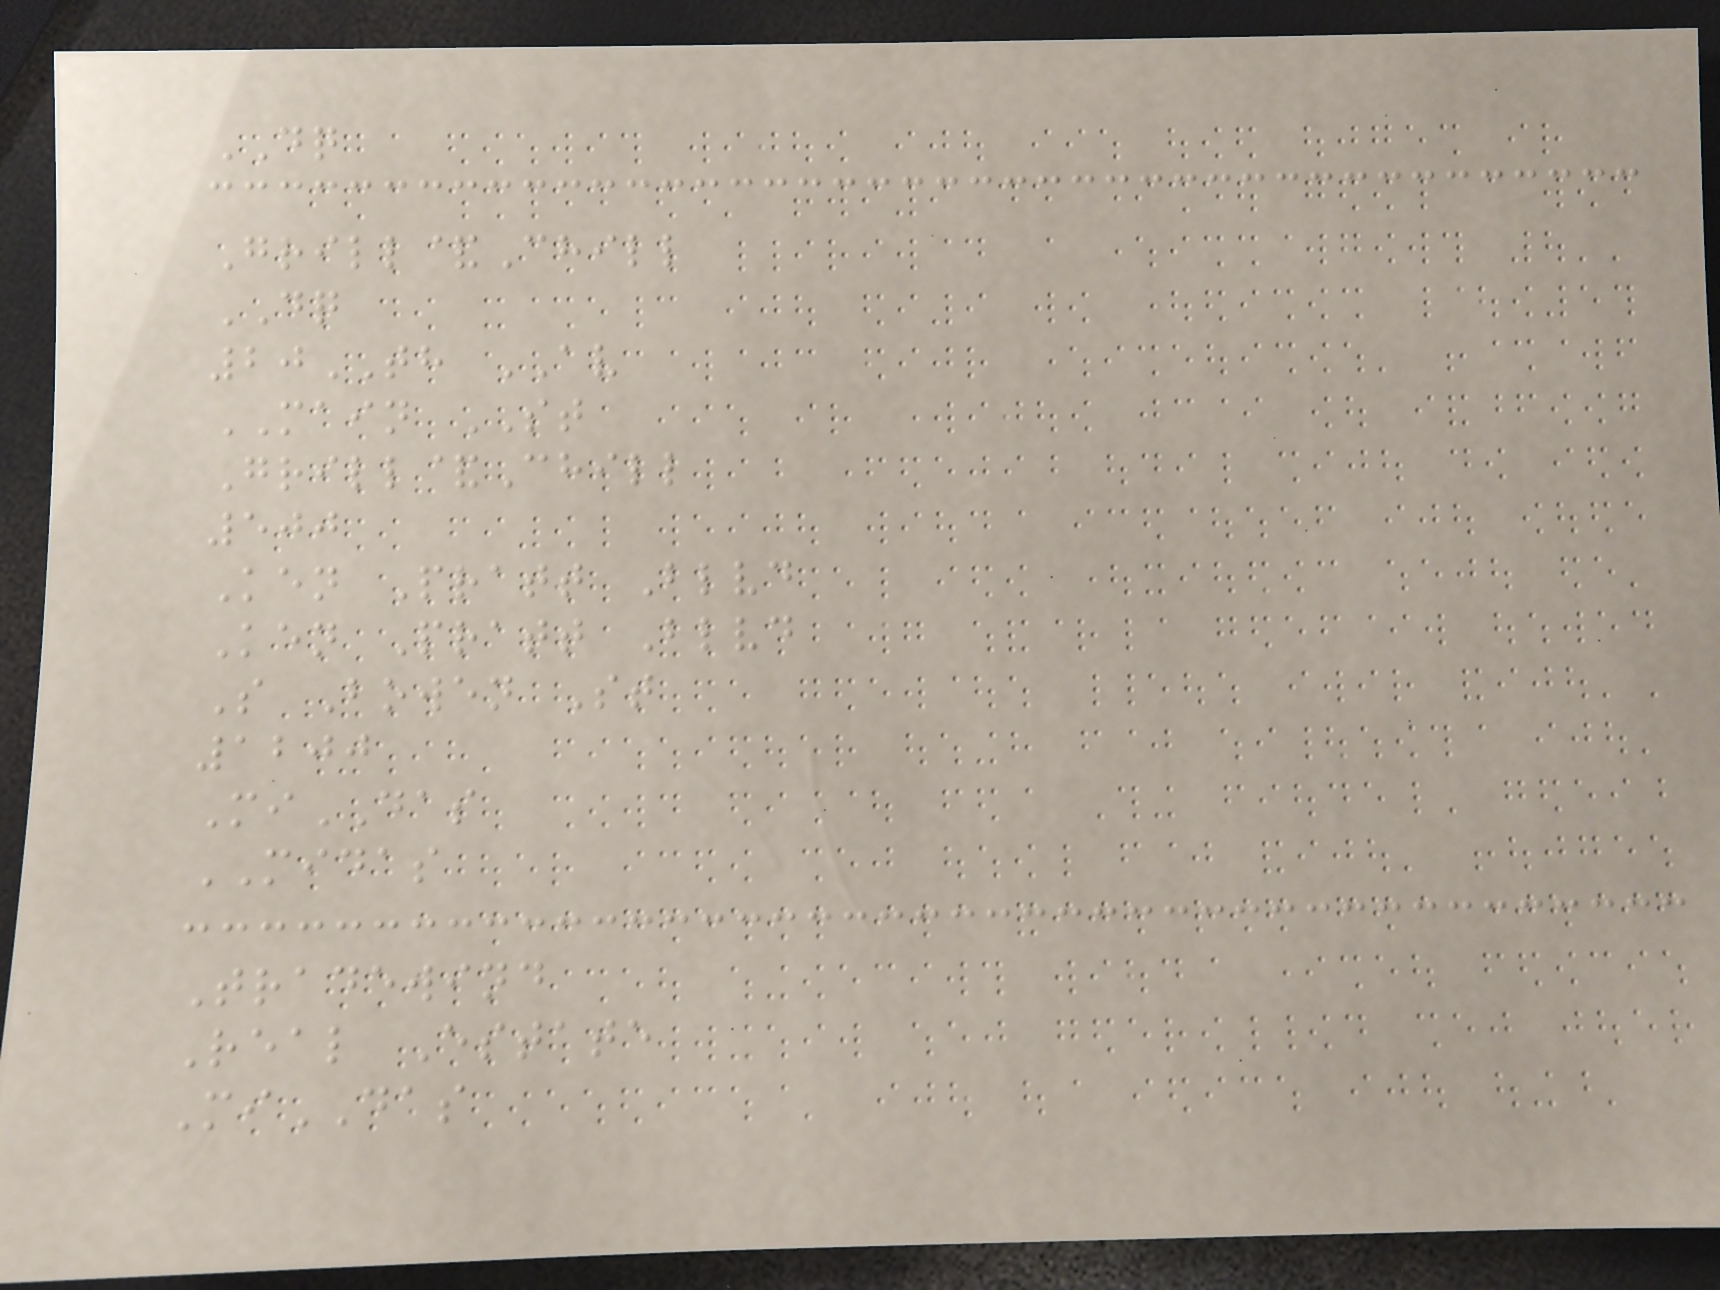DQ
Grill&Chill
DQ
20TH AV
MAIN ST
Grill&Chill
500
Ken Pratt Blvd
Ken Pratt Blvd
S Bowen St
1200
MiDAS
MIDAS
Tradewind
Real Estate
MiDAS
